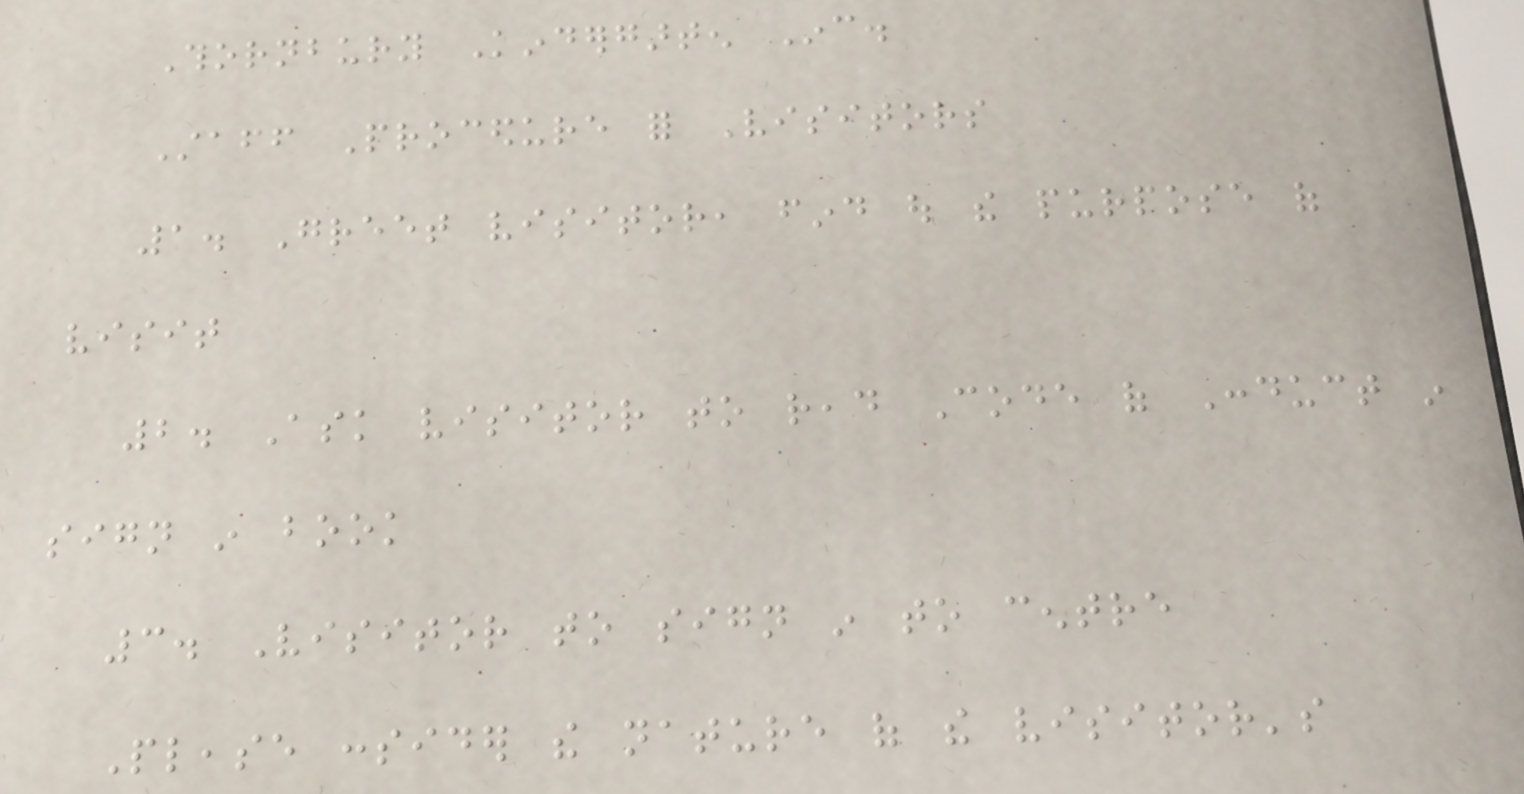Thornbury Kindergarten Inc.
Staff Procedure for Visitors
1. Greet visitor, find out the purpose of
visit
2. Ask visitor to read Code of Conduct in
sign in book
3. Visitor to sign in to centre
Please consider the nature of the visitor's
